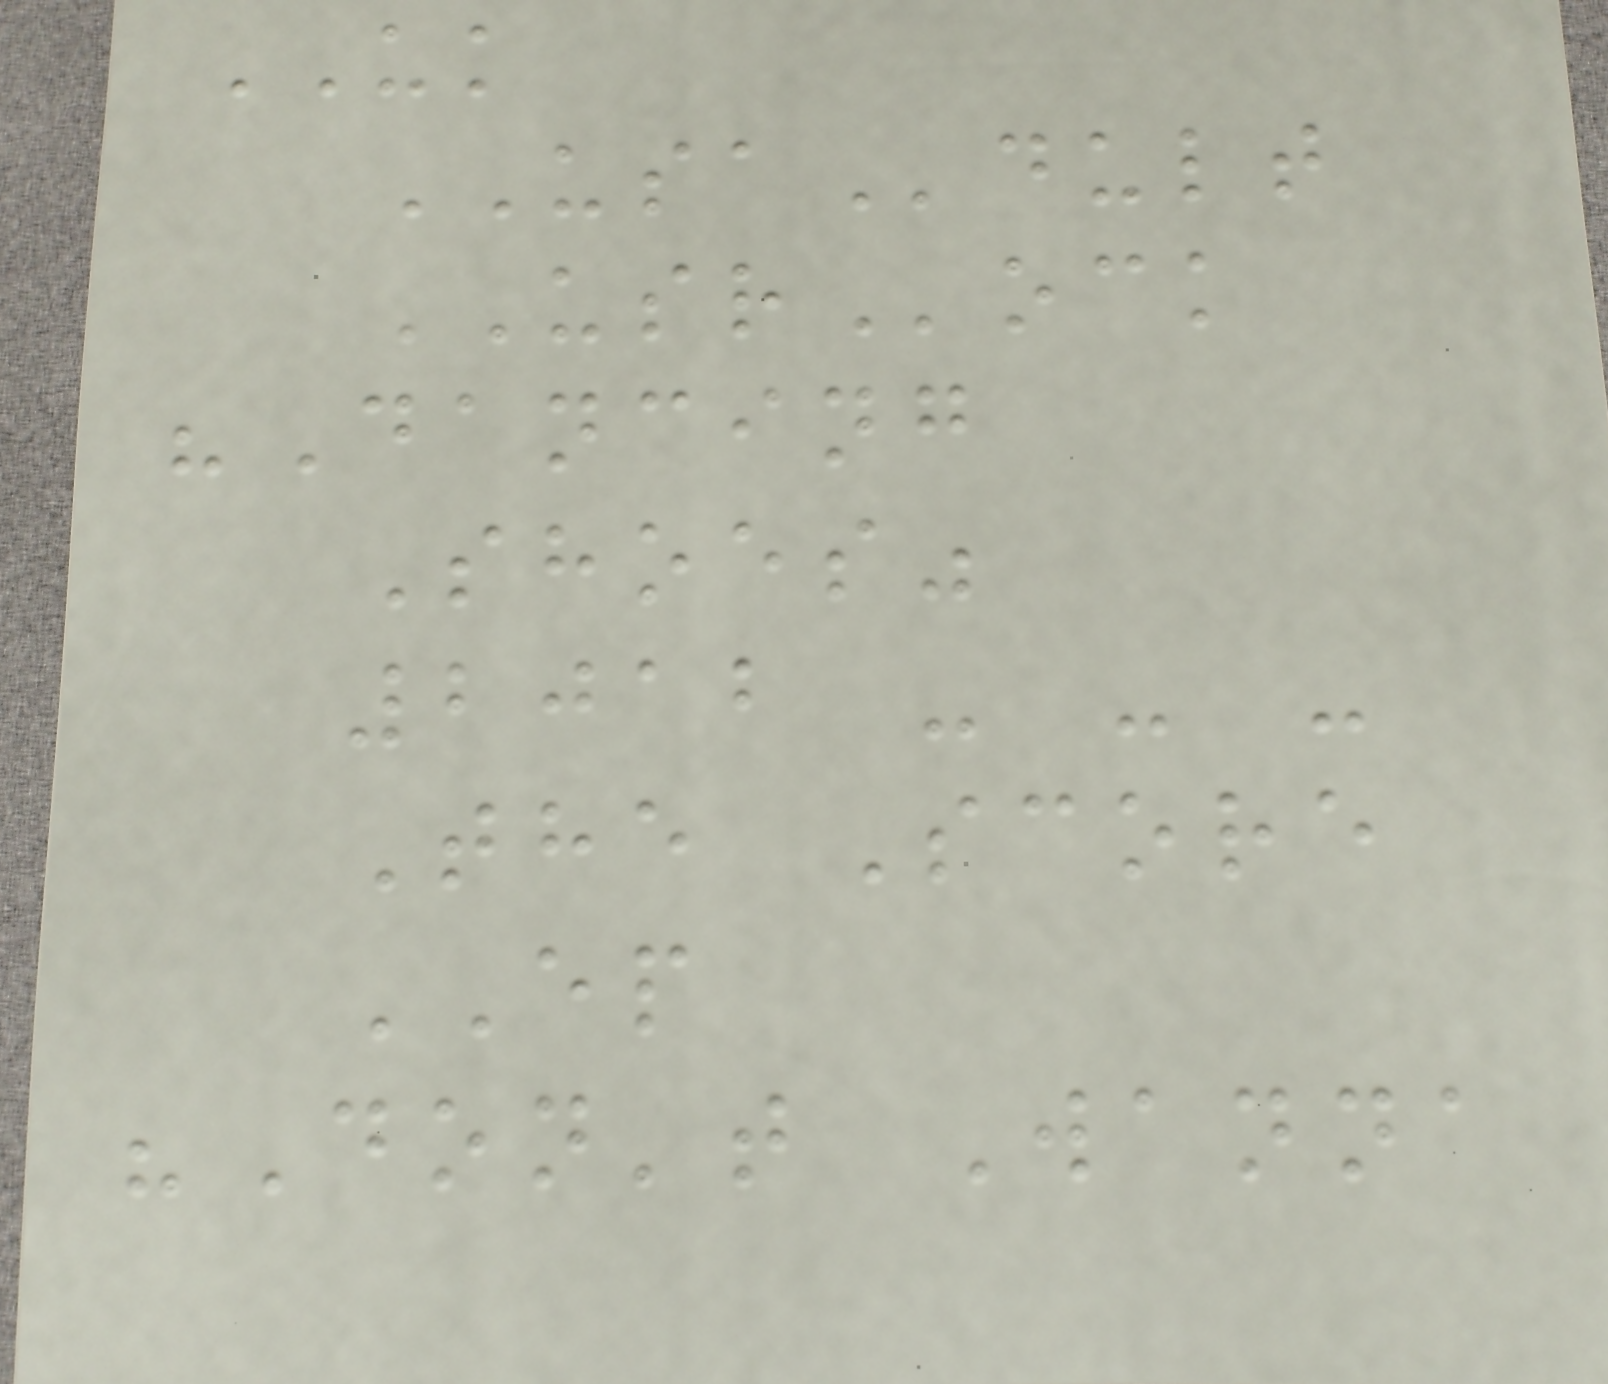UK
USAdult
USRock
"Dancing
Shoes"
2012 - - -
The Score
EP
"Don't Wanna
